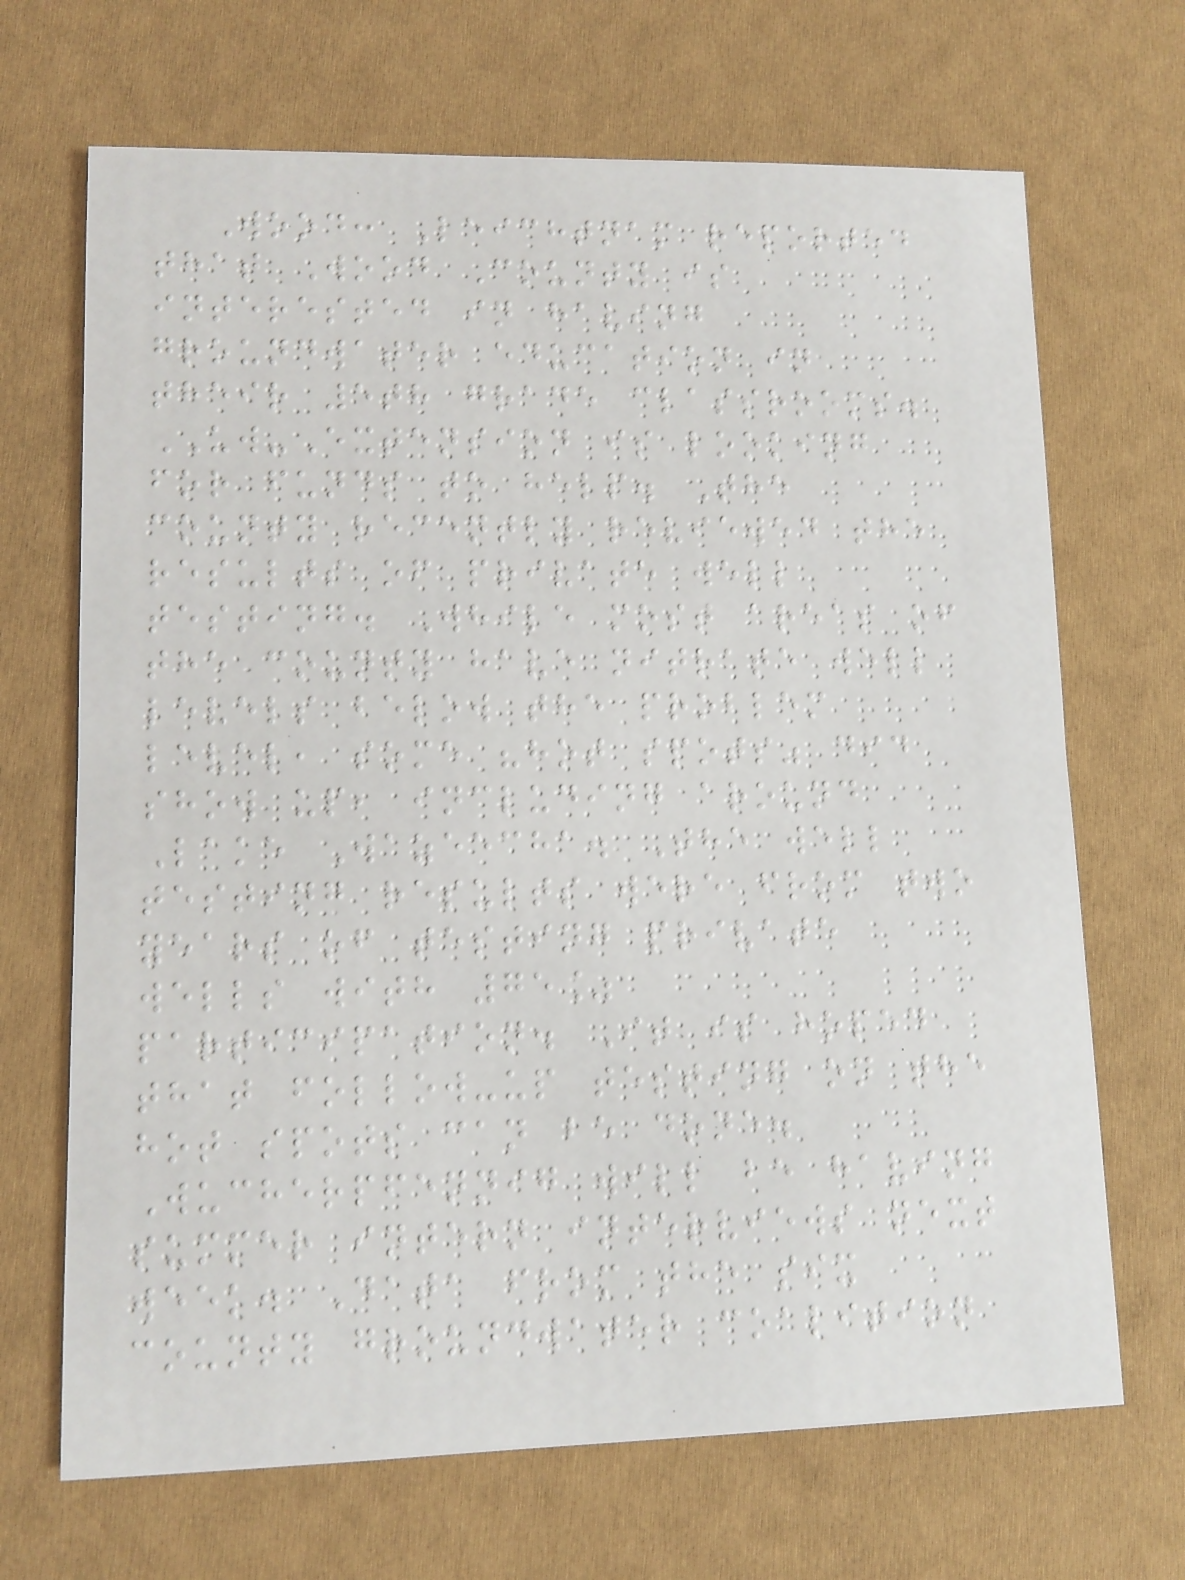Wood: Leichtnam reported
that Wood County is
interested in having
groundwater education in
their 5th grade classrooms.
UW-Extension is looking
for funds to help. The
county recently reviewed the
results of private well
testing. While most areas of
the county have nitrate well
levels below the problem
level, some "hot spots" did
show up, including around
Lake Wazeecha. The well
testing results were from two
years of testing private
wells with 75%
participation. It is hoped
that follow-up testing on the
hot spots can be done.
Wucherpfennig will be having
summer intern interviews next
week. Data from the six
county groundwater coalition
